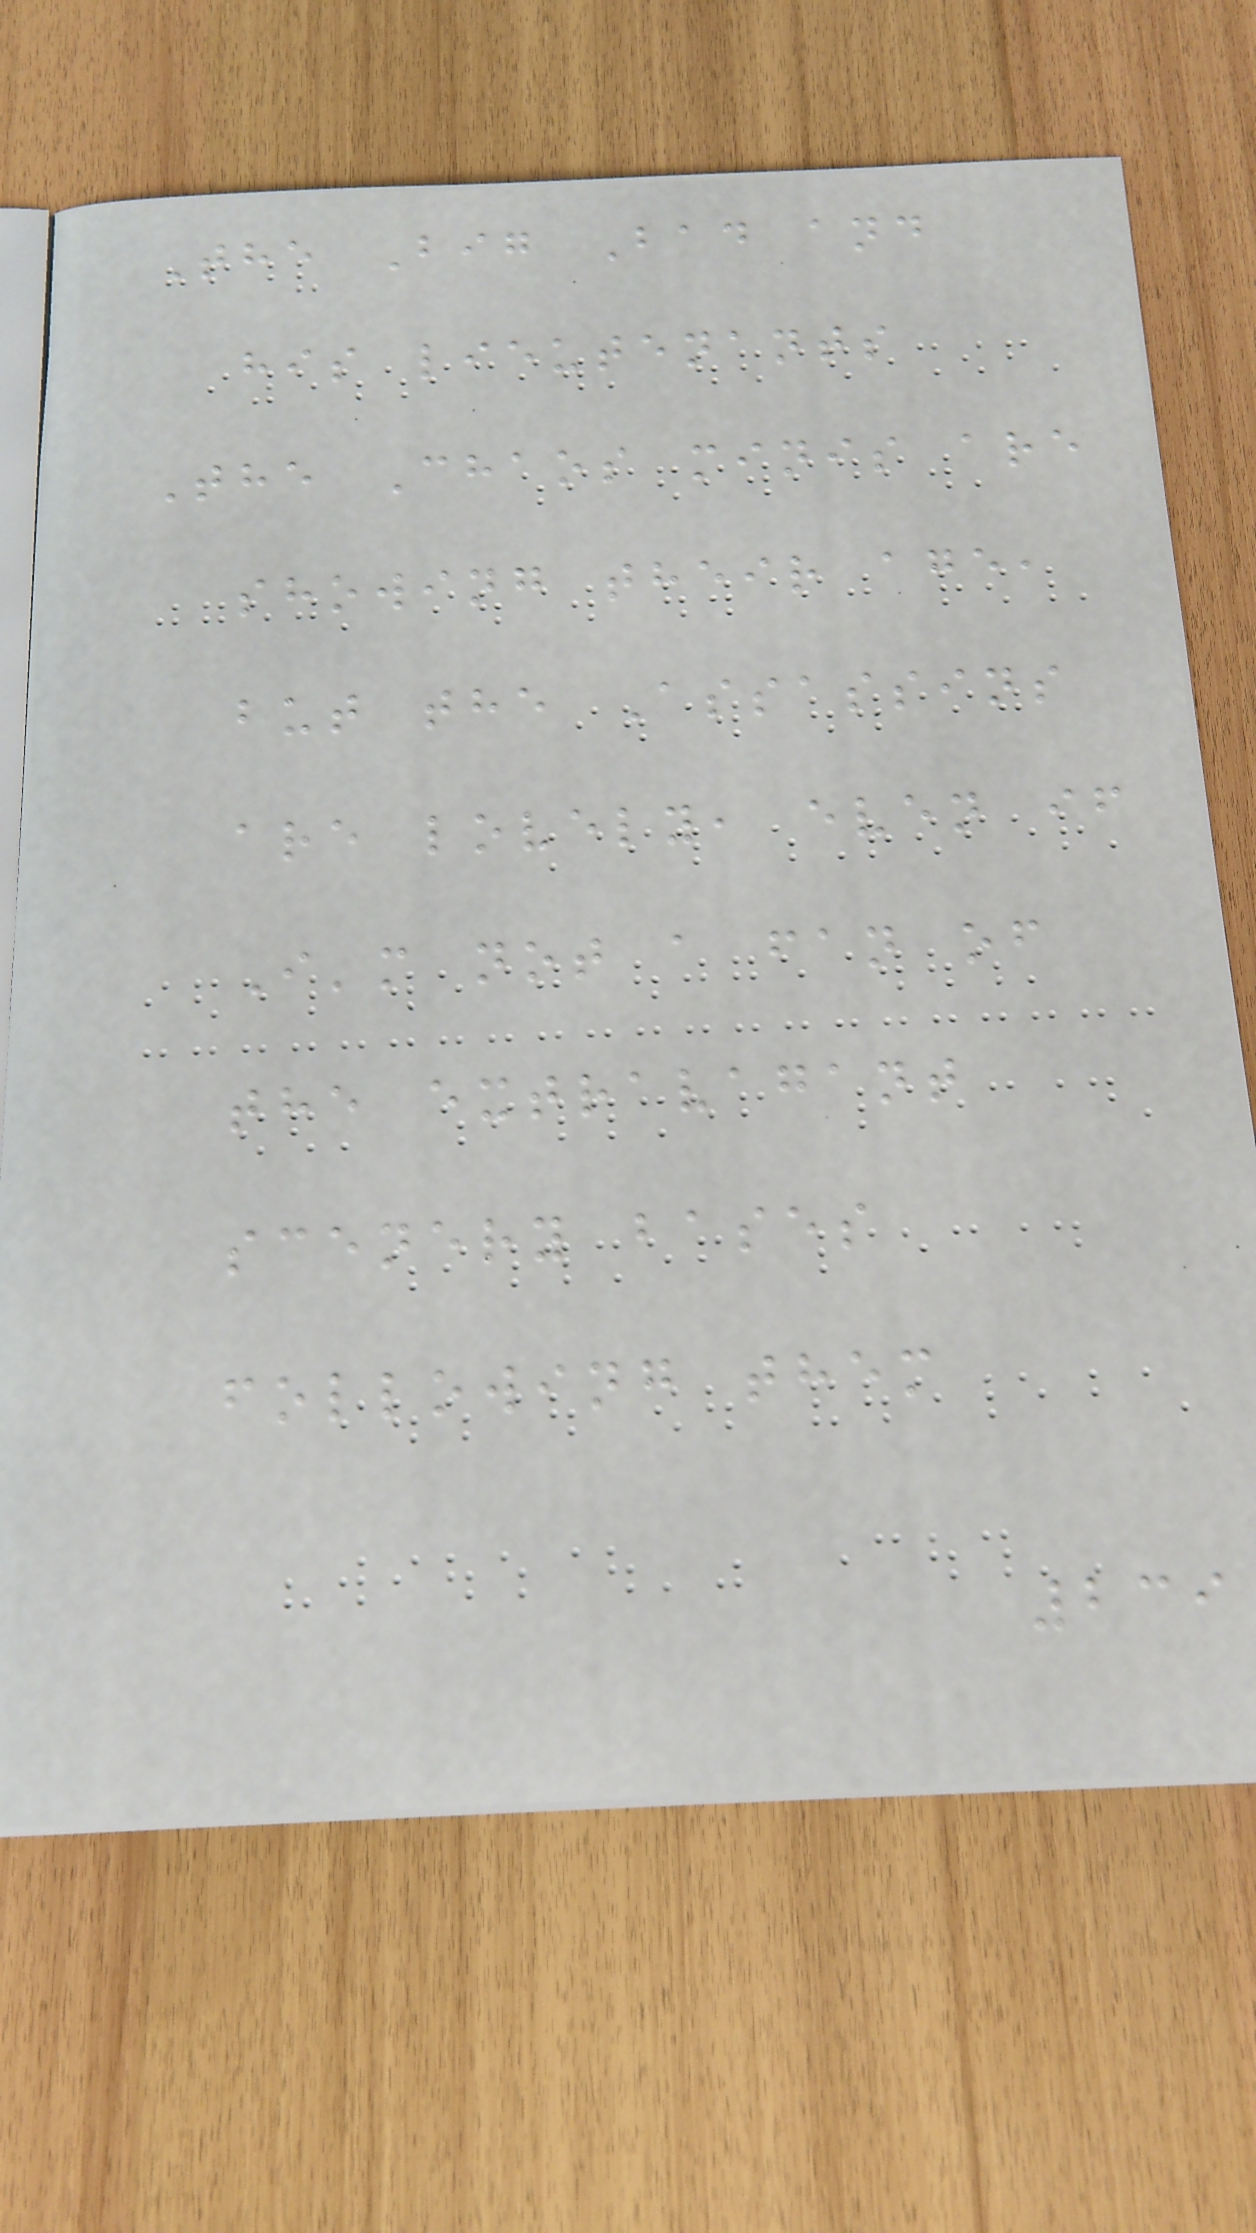The Big Bad and
his lieutenants
The Chaos minis are
showing their age,
but the Assassins
are lovely, even if
I'm not a fan of
the extravagant
scenery bases
following them
239
